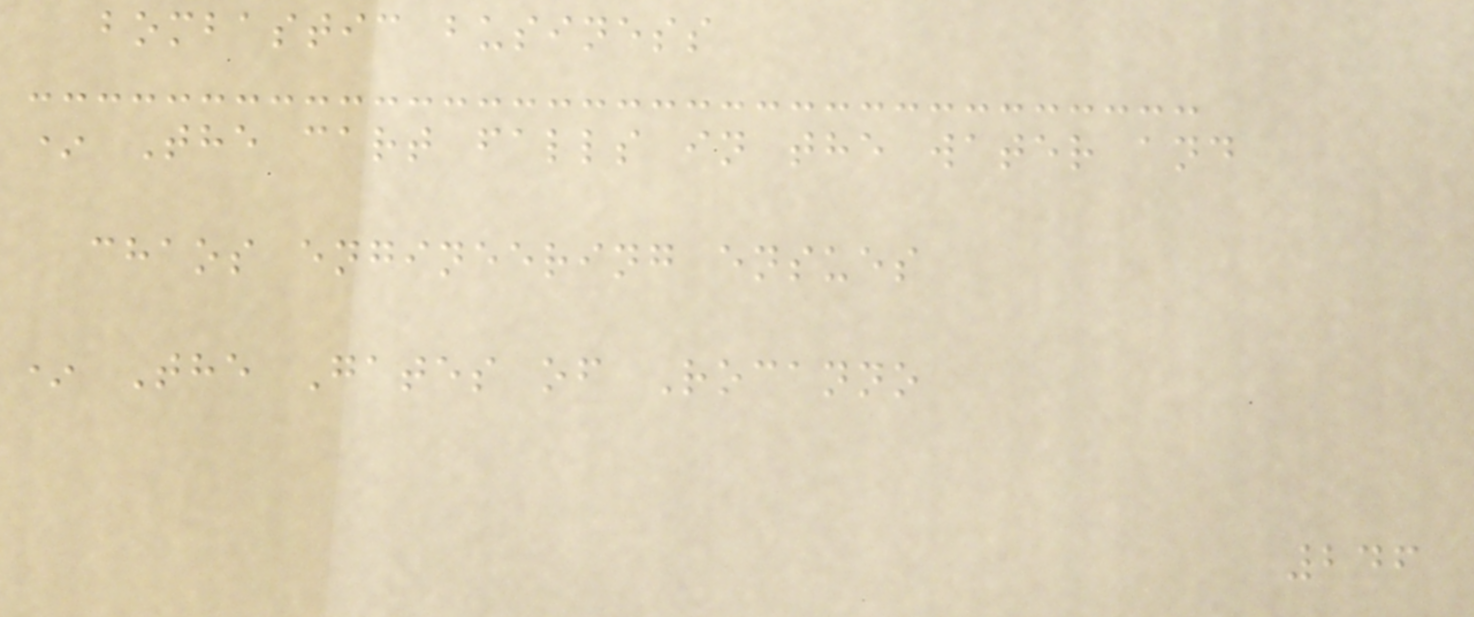bombastic business
* The cart falls in the water and
chaos engineering ensues
* The Gates of Rocanno
246
